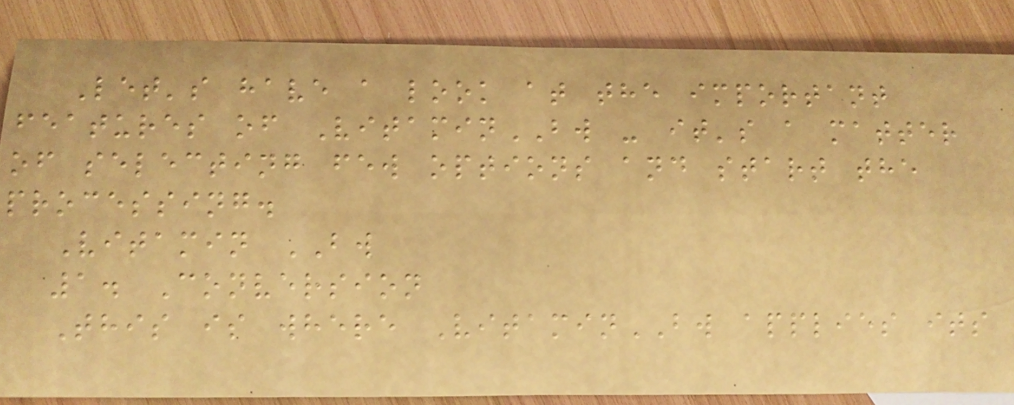Let's have a look at the important
features of VitaminBW - it's a matter
of selecting few options and start the
processing.
Vitamin BW
1. Conversion
This is where VitaminBW applies its
